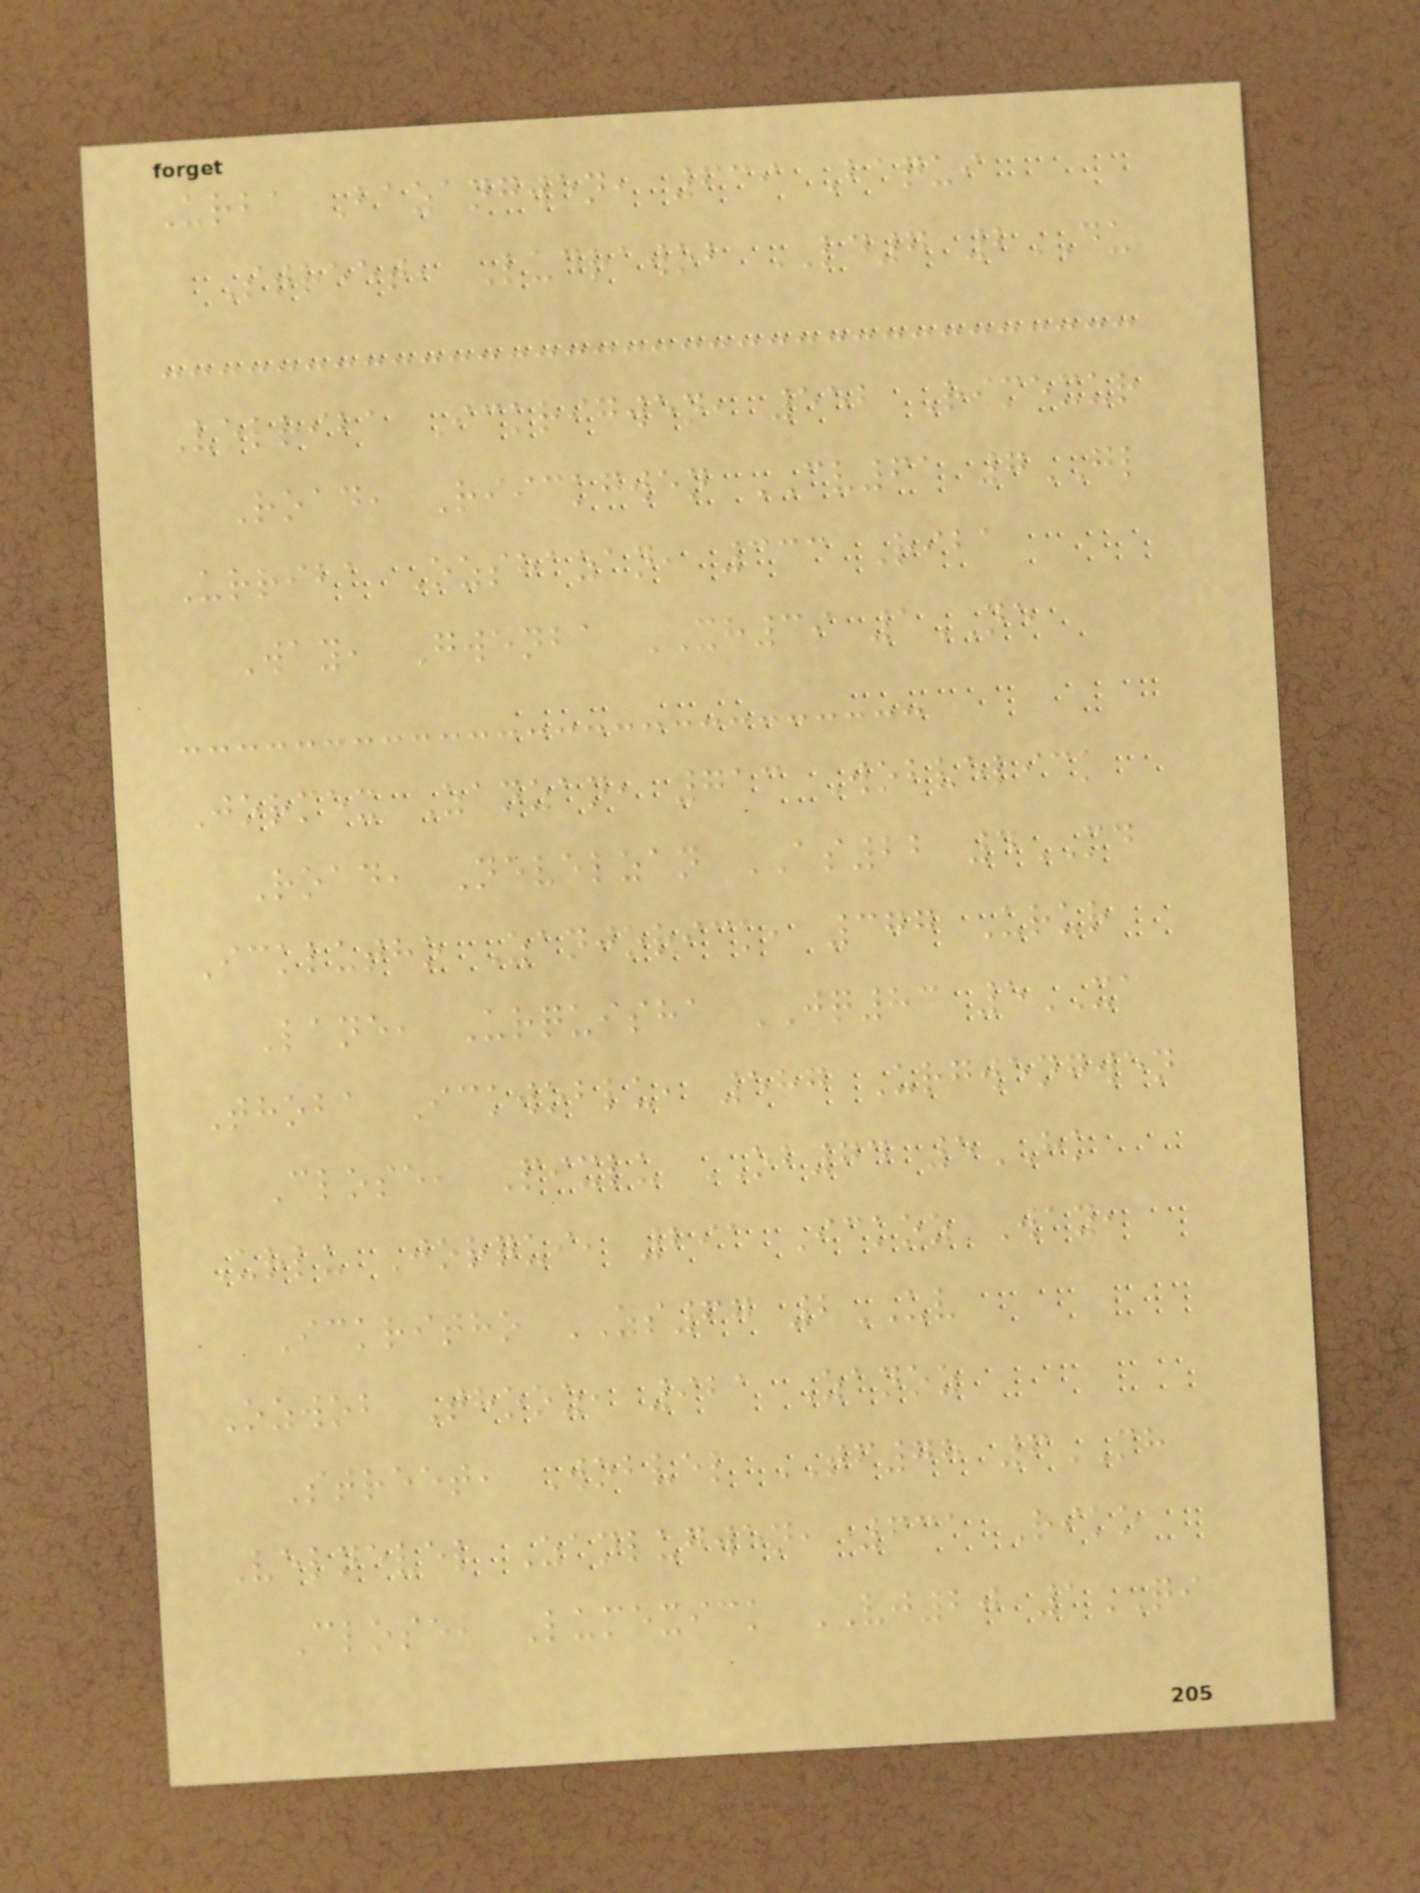Urba Bazangwen, 639 Baqui
Street, Ludrawob LD7 2DU
Velriba Ickrigwen, 552 Rimexur
Road, Riickgwen CV61 7GL
Urriba Ozshazan, 333 Riba
Way, Gwenba XH39 1NE
Jormex Zanzan, 713 Wobvelick
Road, Nevelzan AS22 4MD
Icklutho Zanjorick, 377 Urur
Lane, Urquisha JQ83 5XA
Thoba Ickwoblu, 587 Urgwengwen
Close, Pixlu OB74 5HK
Urlu Jorqui, 291 Ickoz Way,
Ickritho ZS67 2UV
Ozwob Thooz, 921 Zanoz
Street, Wobvel TF78 6MH
Velnevel Zanlugwen, 631 Riko
Close, Lumexick VJ20 1QI
